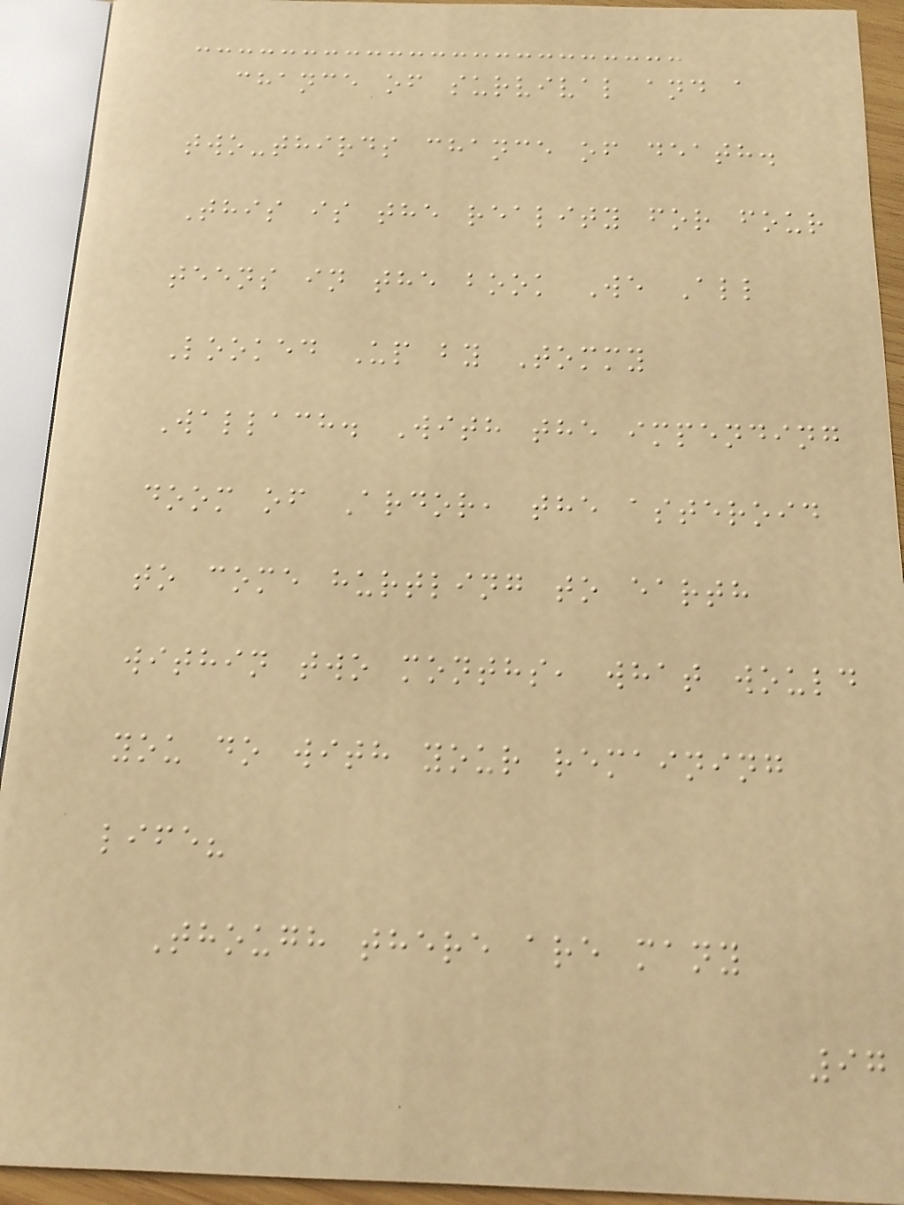chance of survival and a
two-thirds chance of death.
This is the reality for four
teens in the book We All
Looked Up by Tommy
Wallach. With the impending
doom of Ardor, the asteroid
to come hurtling to earth
within two months, what would
you do with your remaining
life?
Though there are many
97
